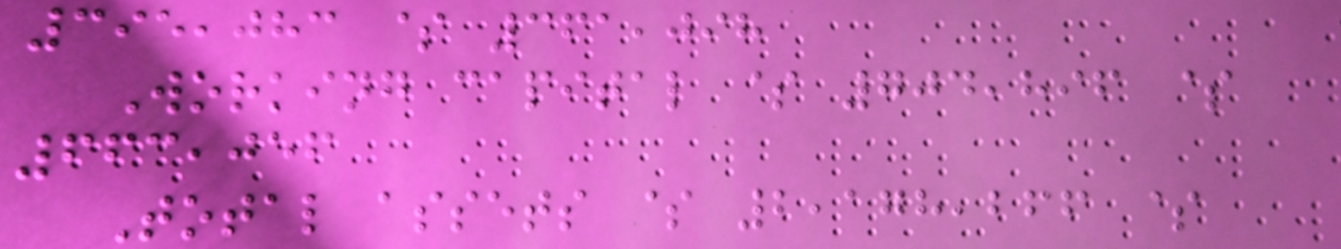395,083 $ 361,098
Working capital $ 704,896 $
663,056
Total assets $ 2,178,266 $
